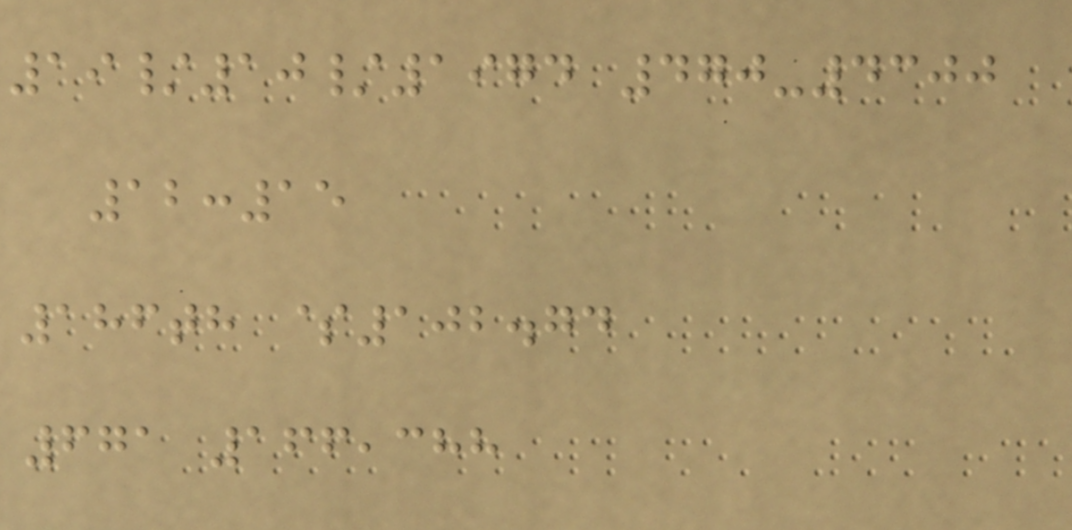19/10/1974 470-4300
12:15
186th $102.74
671 166,388
